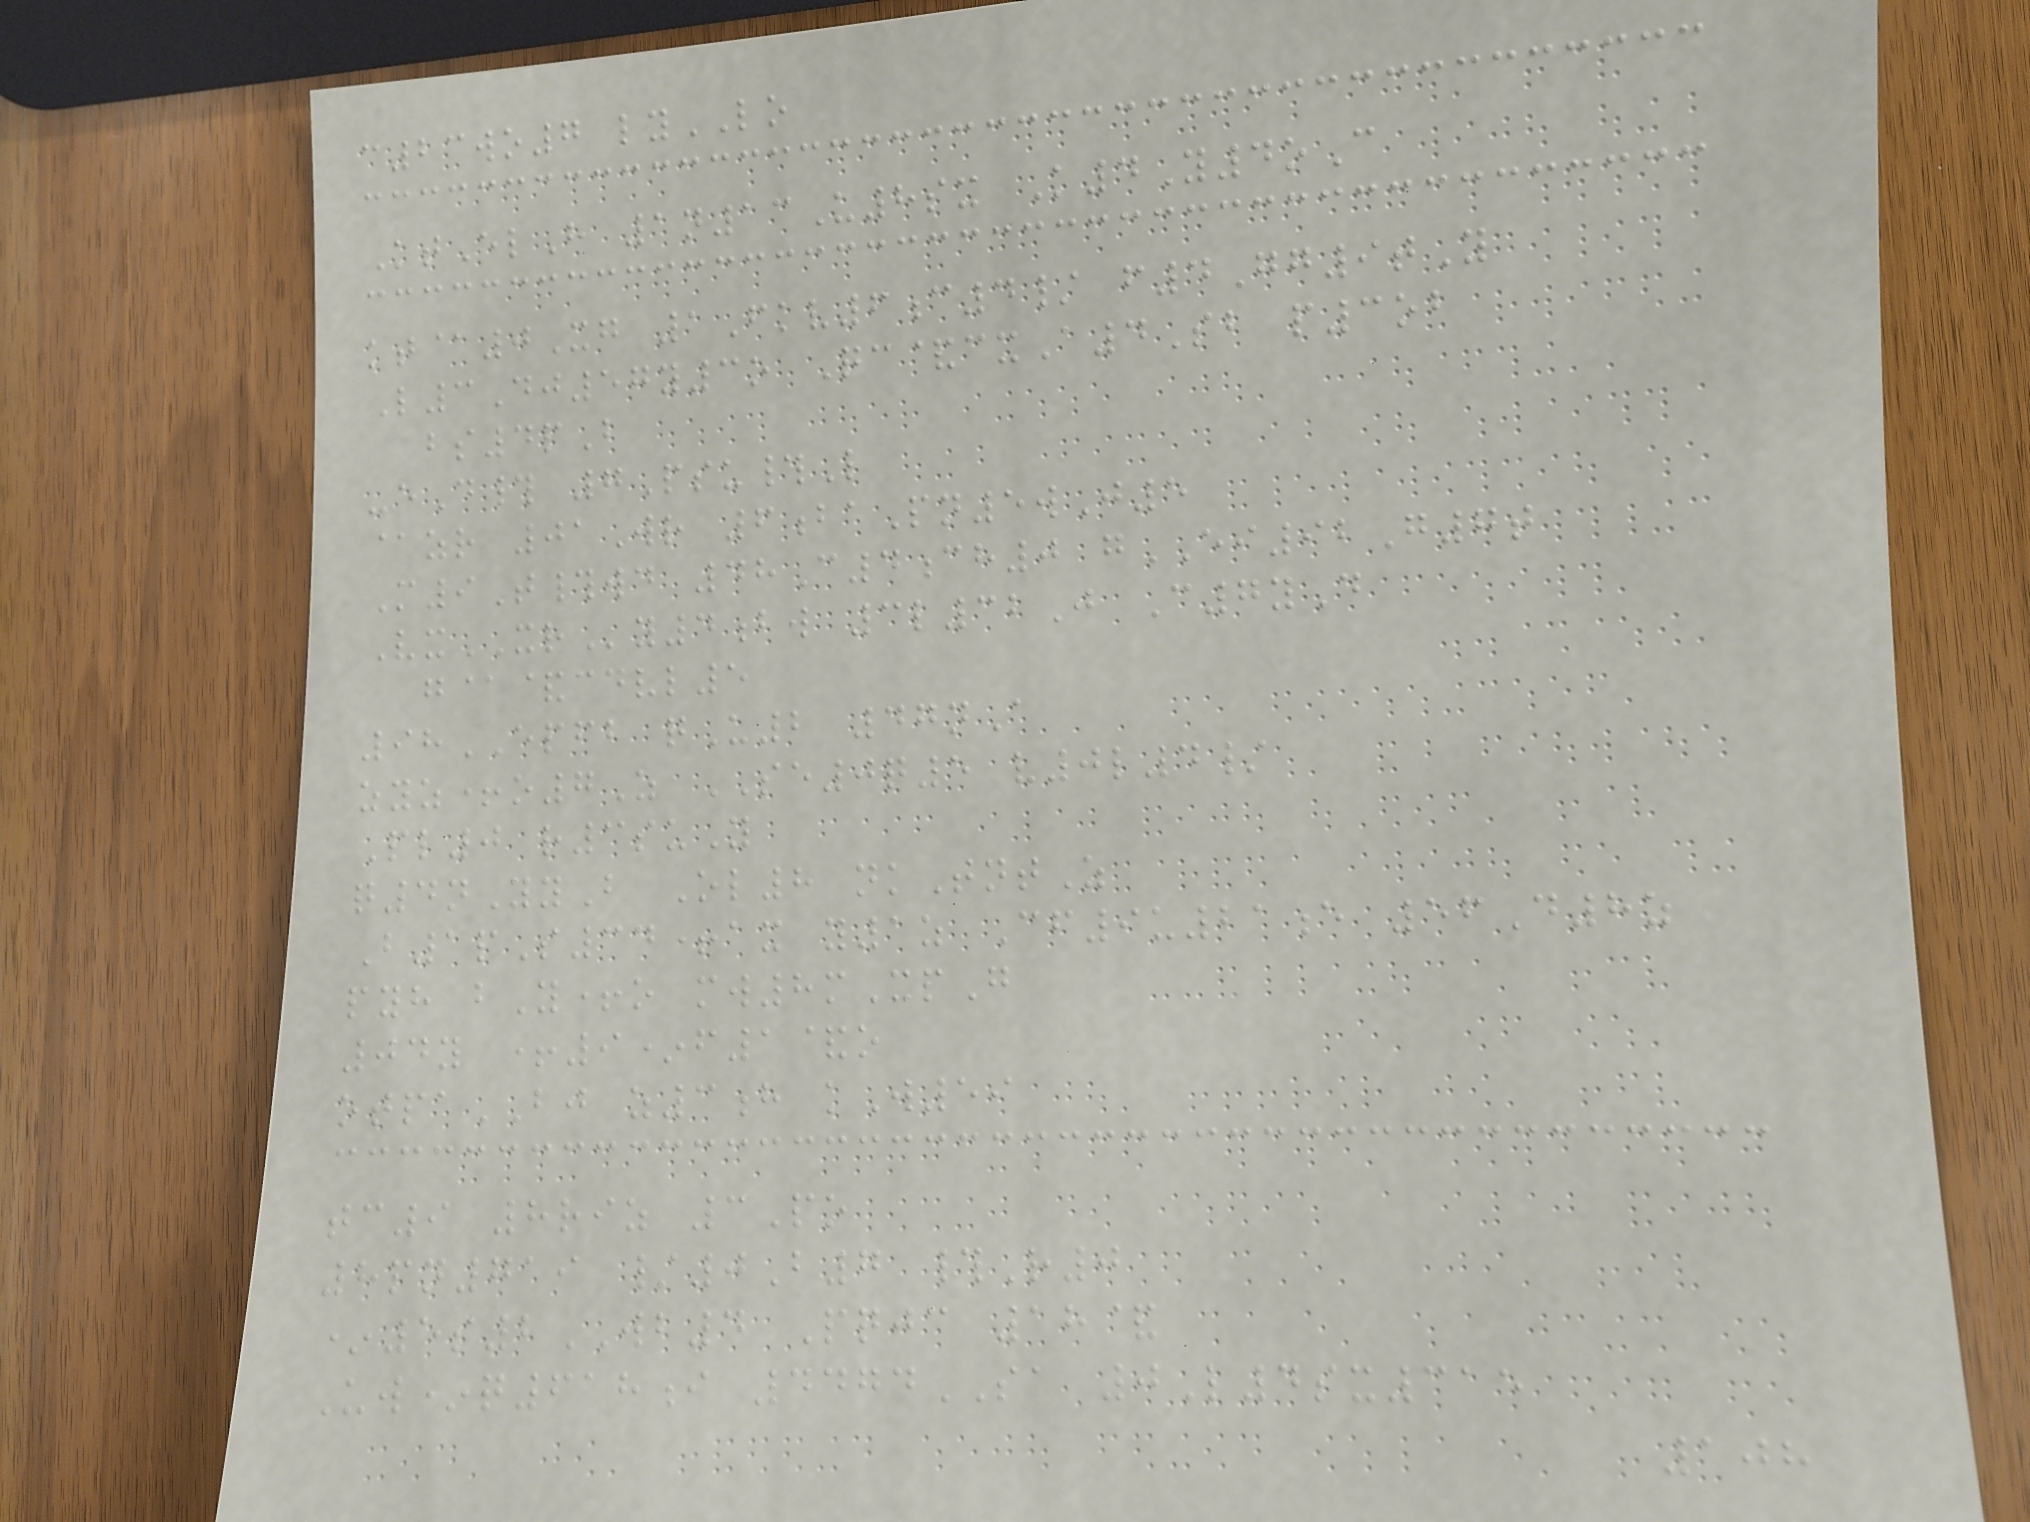c23wo7 lyLO
KtElH 1n13U8sx K4Y4oC
kt@0Xg 1Fkv6c4/ f4Gg9tY
L3Dj57y3o Qc&cxA4Sb p3ob
bs4pB
-eD# 7Psu#L
@zr 01Wr 6baPn5wJ5
M9T#wd 48C4ch0 gEI92G7t
VxXRy4bw 3l32J C7yD
g@&cdvl5
98EPFB qU2 47nA
zyz+o7Z SE0q5 v0l4/
Pl0 r3suY
q4nYyB Ol8 nkTntZ
B1pS34+ax y1z Cf9u21e 56D8z
pyh bY+o mw8mXpG
04y +9*f1&o
otpaBJ z3h kW59
tc9 8riz 3Po
8pn719 /0B7 #R0
*5s2WB4 Pqjc 18&
Uw*q618i 4474SA 0L4sx315
108
